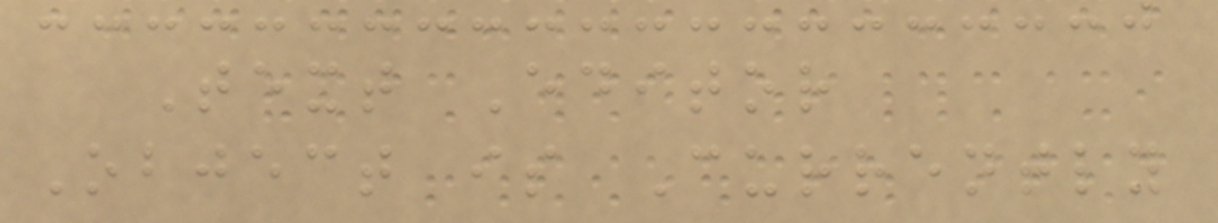Text Editor
Object is Currently
